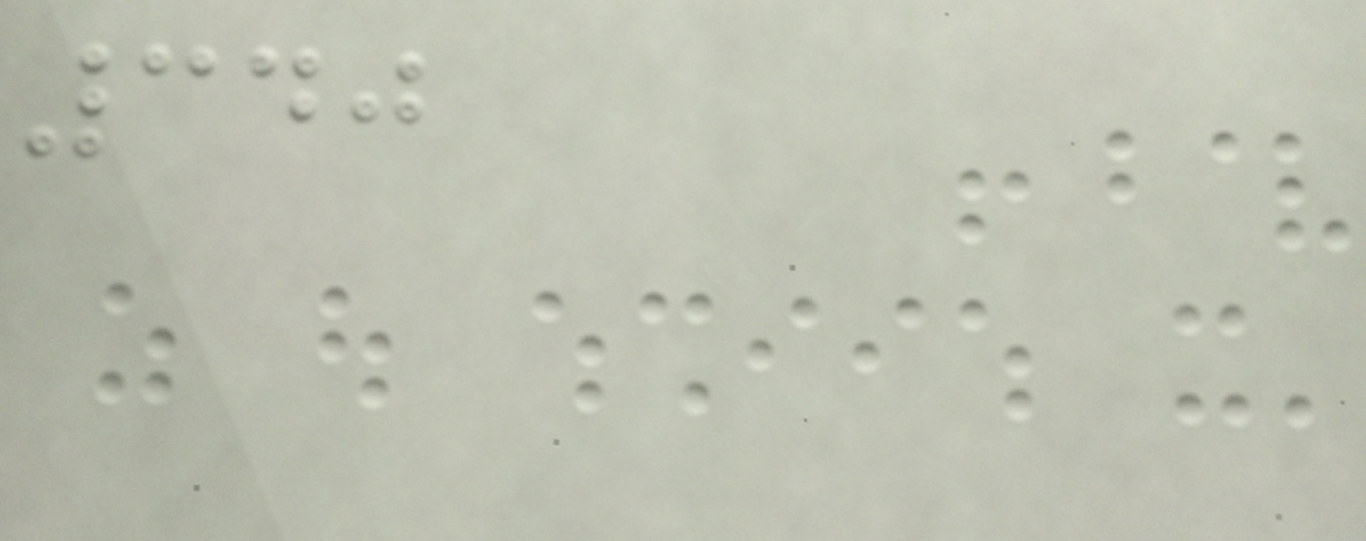340
